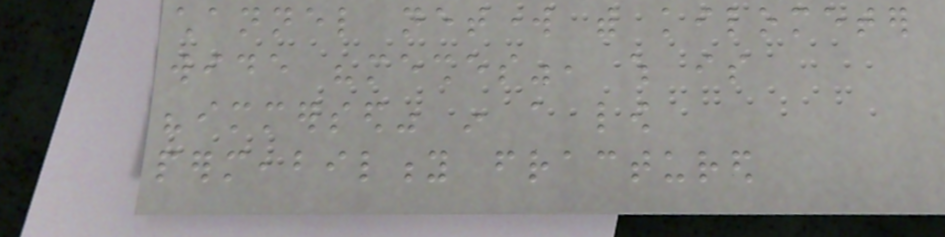channel network with kilometer
wide "meshes", which is
"immersed" in a low
permeability fractured
